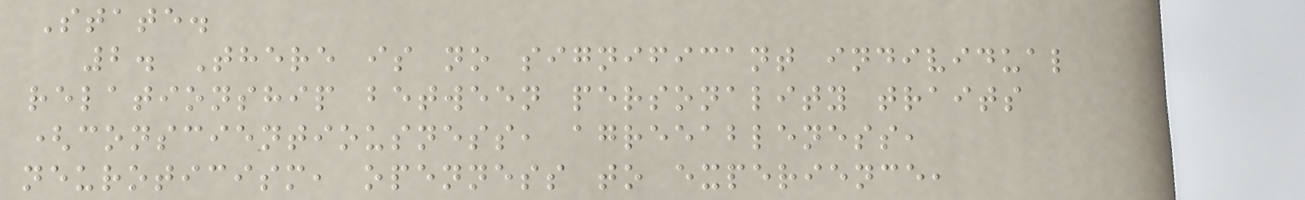State.
2. There is no significant individual
relationship between personality traits
(conscientiousness, agreeableness,
neuroticism, openness to experience,
